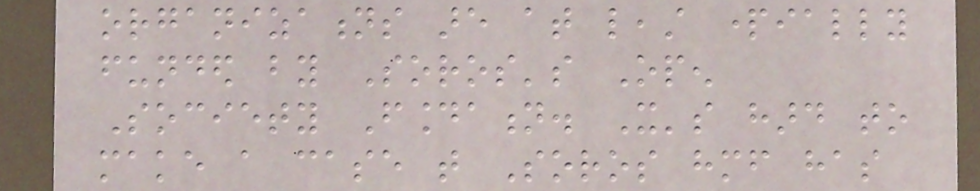organizations are at least partially
funded by Soros's Open
Society Foundation. It's hard to
make a case that Soros himself has
